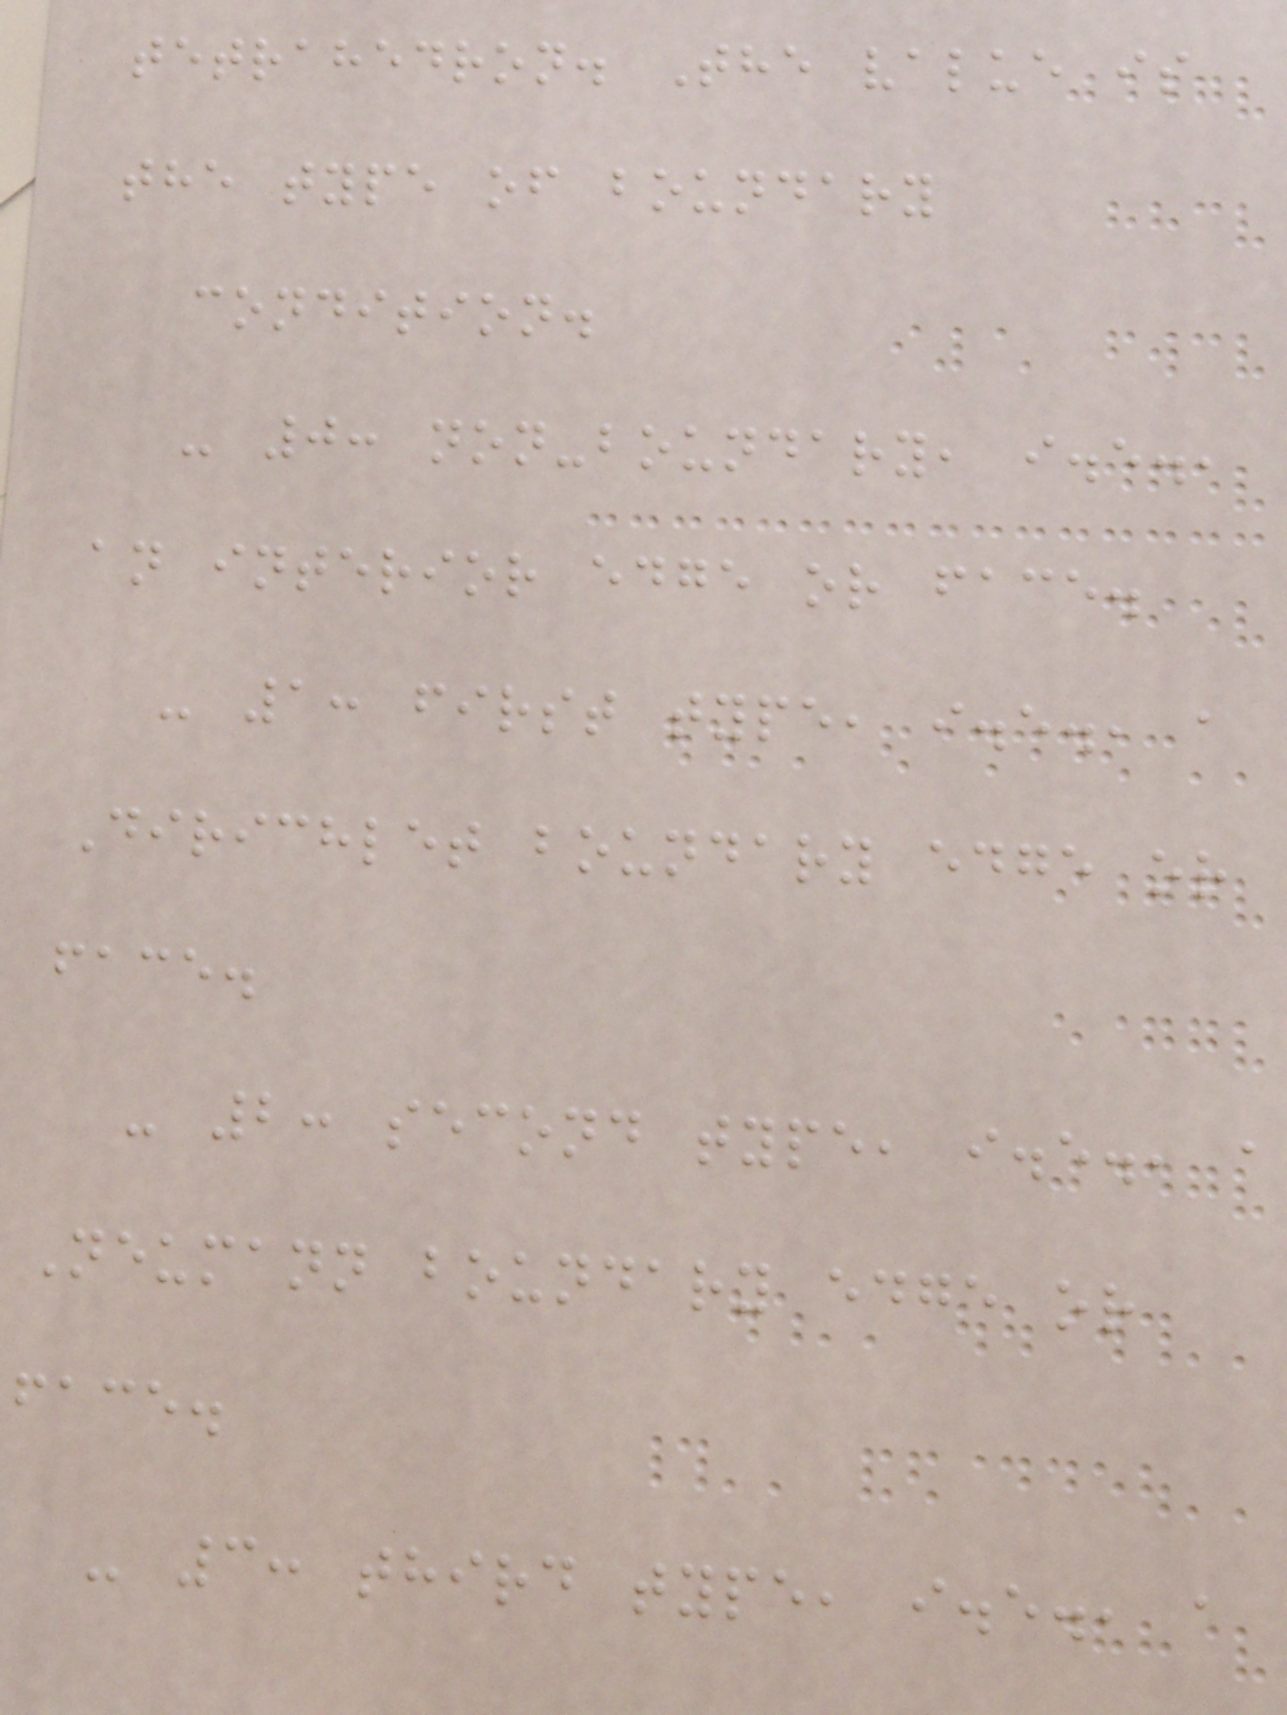tetrahedron. The value is
the type of boundary
condition.
- 0: non-boundary, i.e.,
an interior edge or face.
- 1: first type, i.e., a
Dirichlet boundary edge or
face.
- 2: second type, i.e., a
Neumann boundary edge or
face.
- 3: third type, i.e., a
